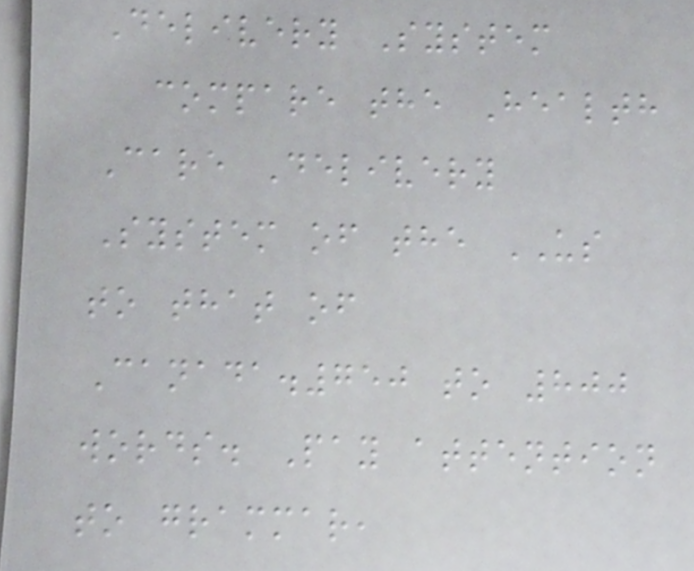Delivery System
compare the Health
Care Delivery
System of the US
to that of
Canada.750 to 800
words. Pay attention
to grammar,
